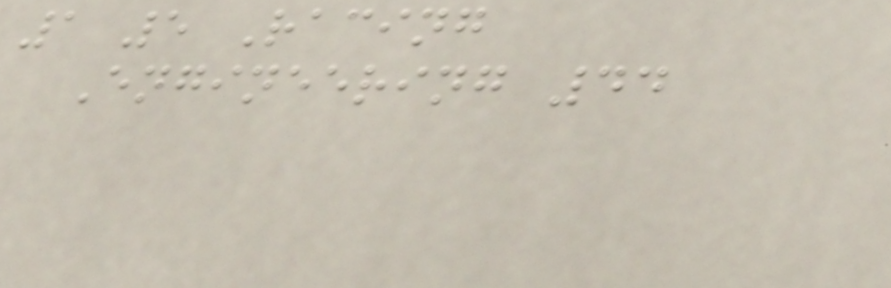1 5 Racing
Engineering 44
